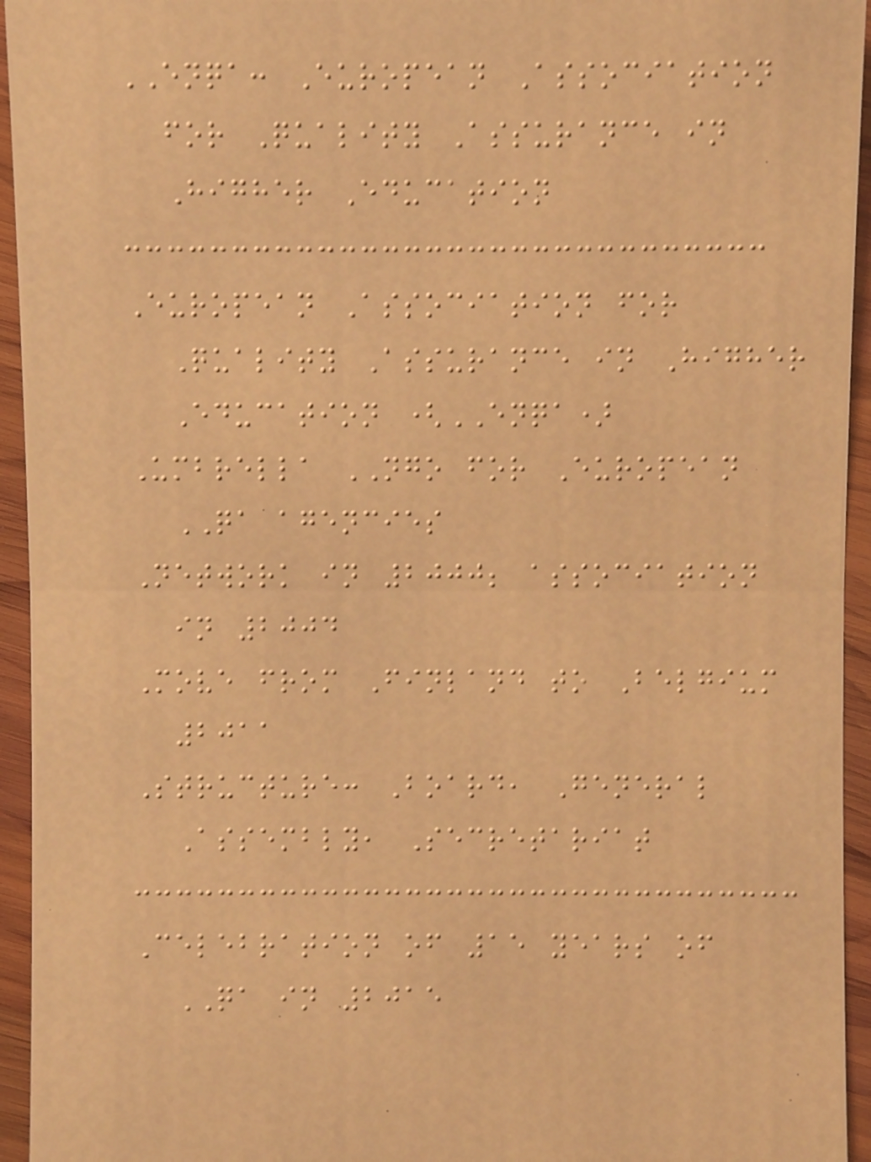ENQA: European Association
for Quality Assurance in
Higher Education
European Association for
Quality Assurance in Higher
Education (ENQA)
Umbrella NGO for European
QA agencies
Network in 2000; association
in 2004
Move from Finland to Belgium
2011
Structure: Board, General
Assembly, Secretariat
Celebration of 15 years of
QA in 2015
